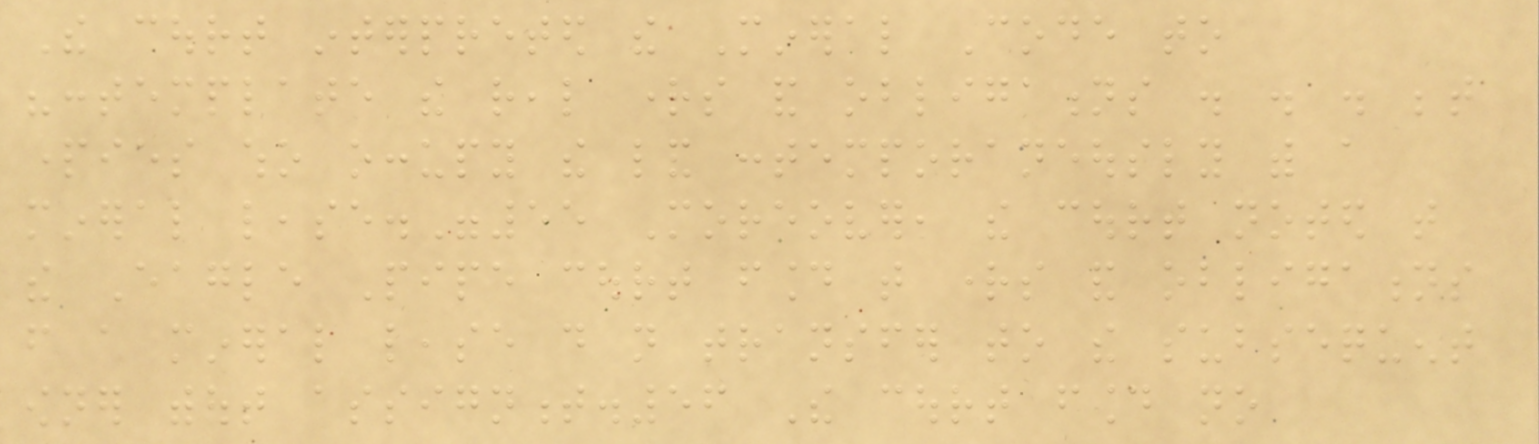The court interpreted the Mineral Code to
"contemplate the real rights and obligations . . . between
parties who occupy the land contemporaneously with a
mineral lease."55 Moreover, the court noted that
the Eagle Pipe court found that rights and obligations
from a mineral lease do not transfer to the subsequent
owner without assignment.56 The court found no
